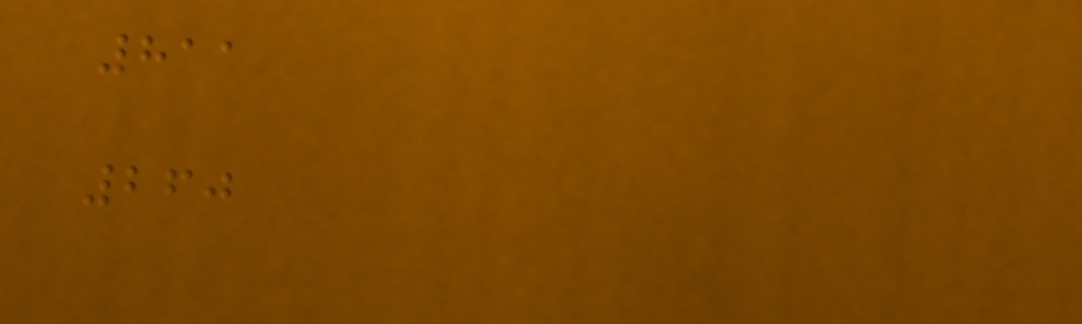811
260
